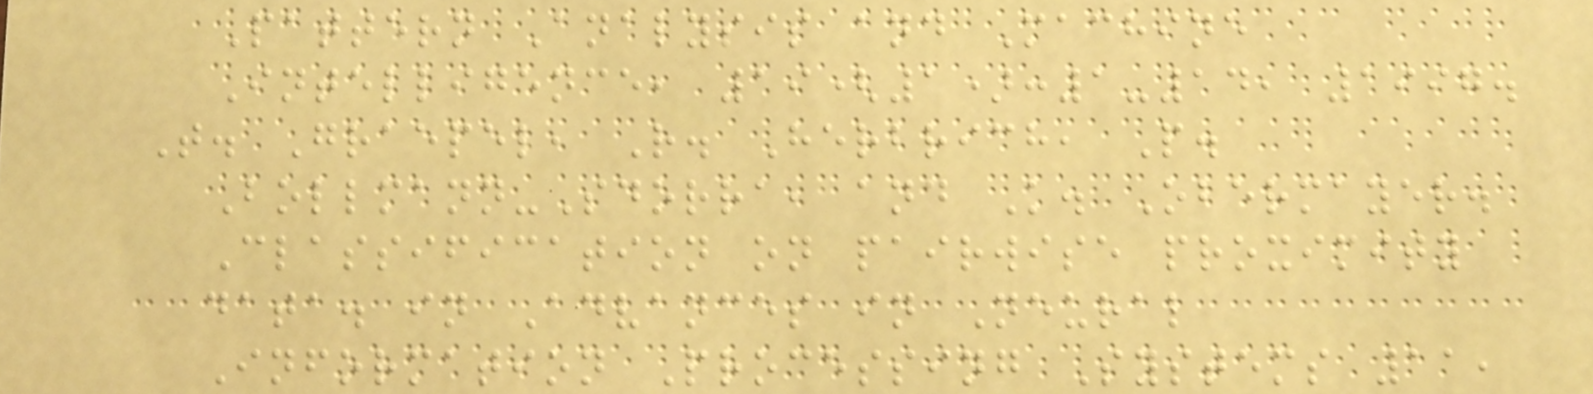Pattern Analysis and Machine
Intelligence, 19(1):1-14, 1997.
T. Graepel, R. Herbrich, P.
Bollmann-Sdorra, and K. Obermayer.
Classification on pairwise proximity
data. in Advances in Neural
Information Processing Systems 11,
